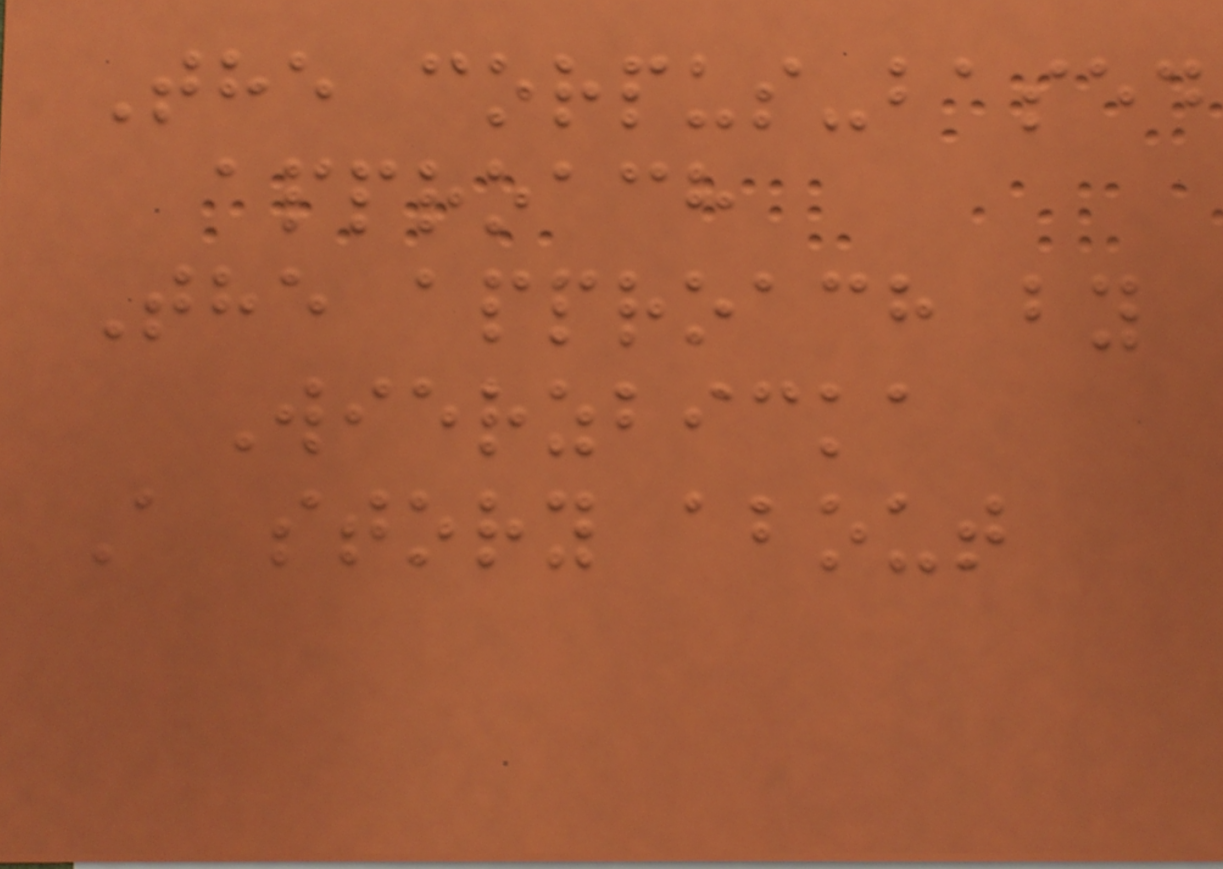The corpus-based
approach
The approach by
Wierzbicka
A story about
